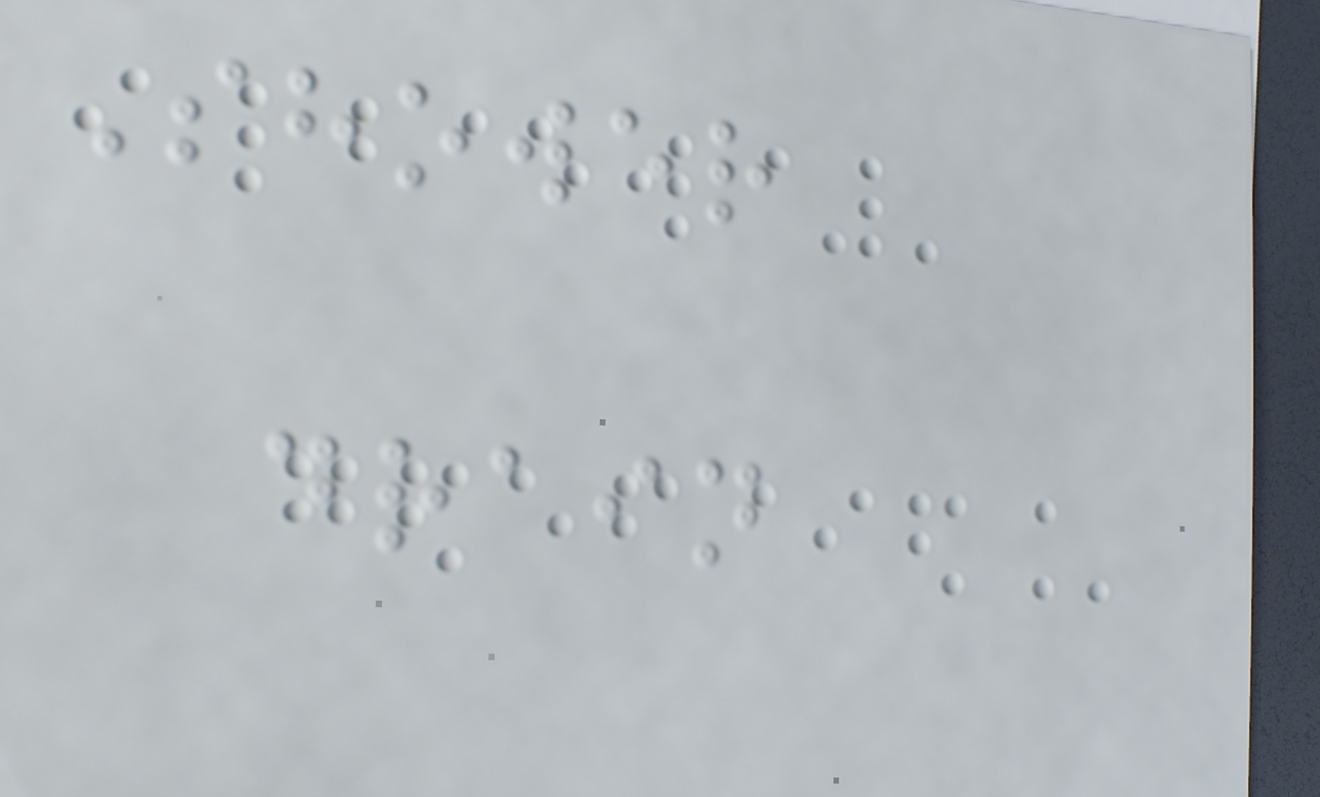Shower
drain
